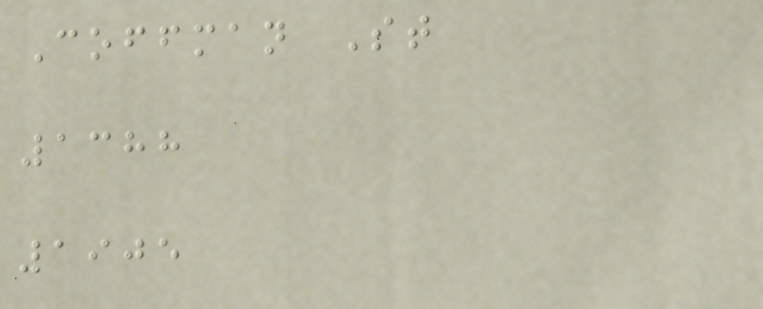Coffman St
1388
1905
